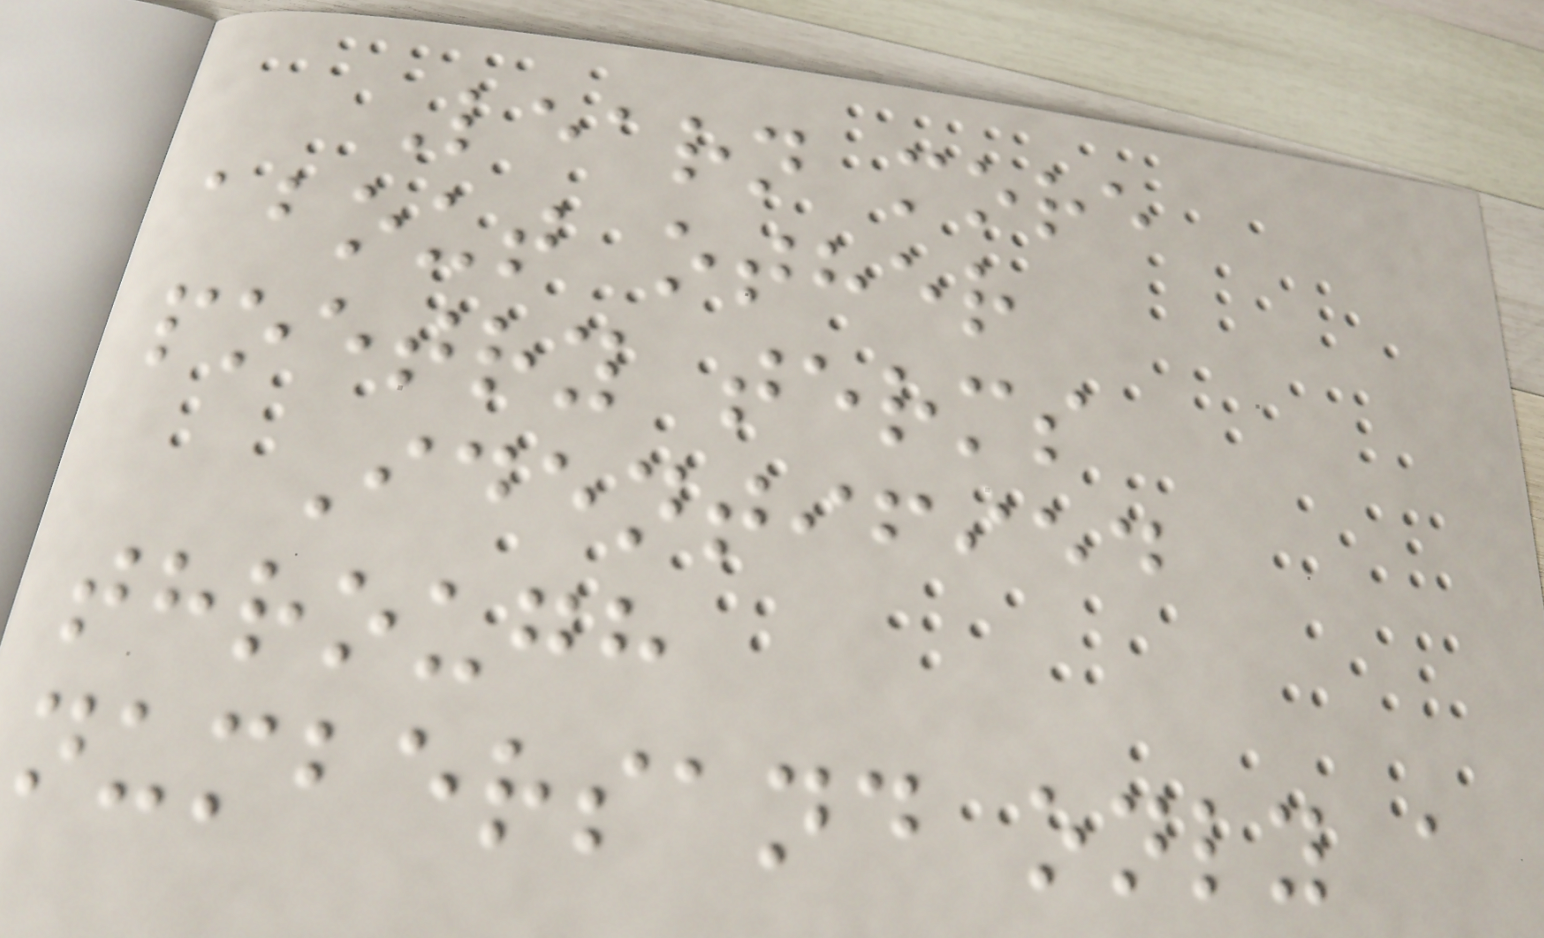Learn more
about other
poetry terms
Identified
through
numbersand only a
